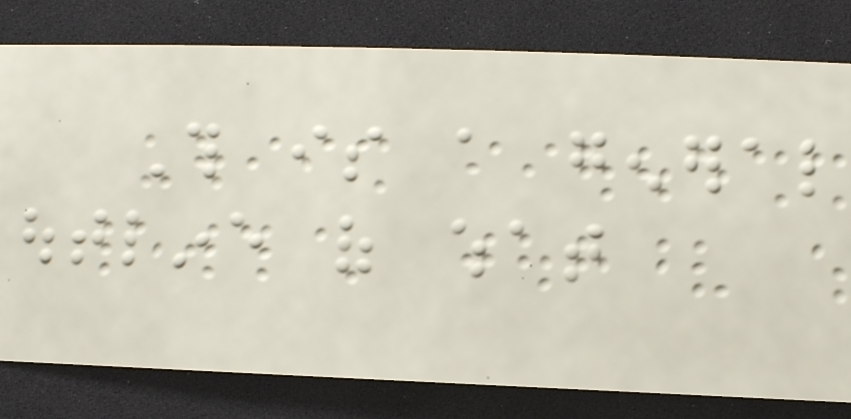This is a general
outline of what
